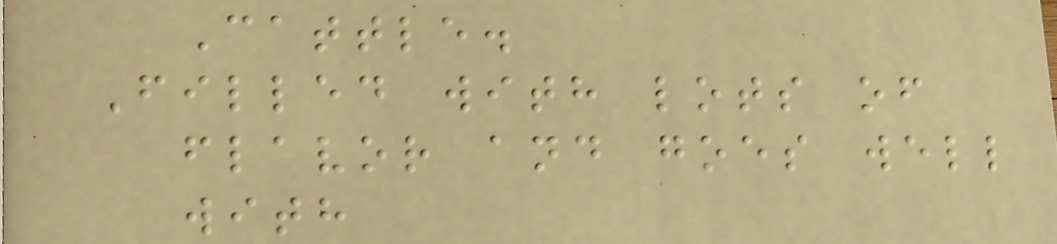Cattle.
Filled with lots of
flavor and goes well
with
